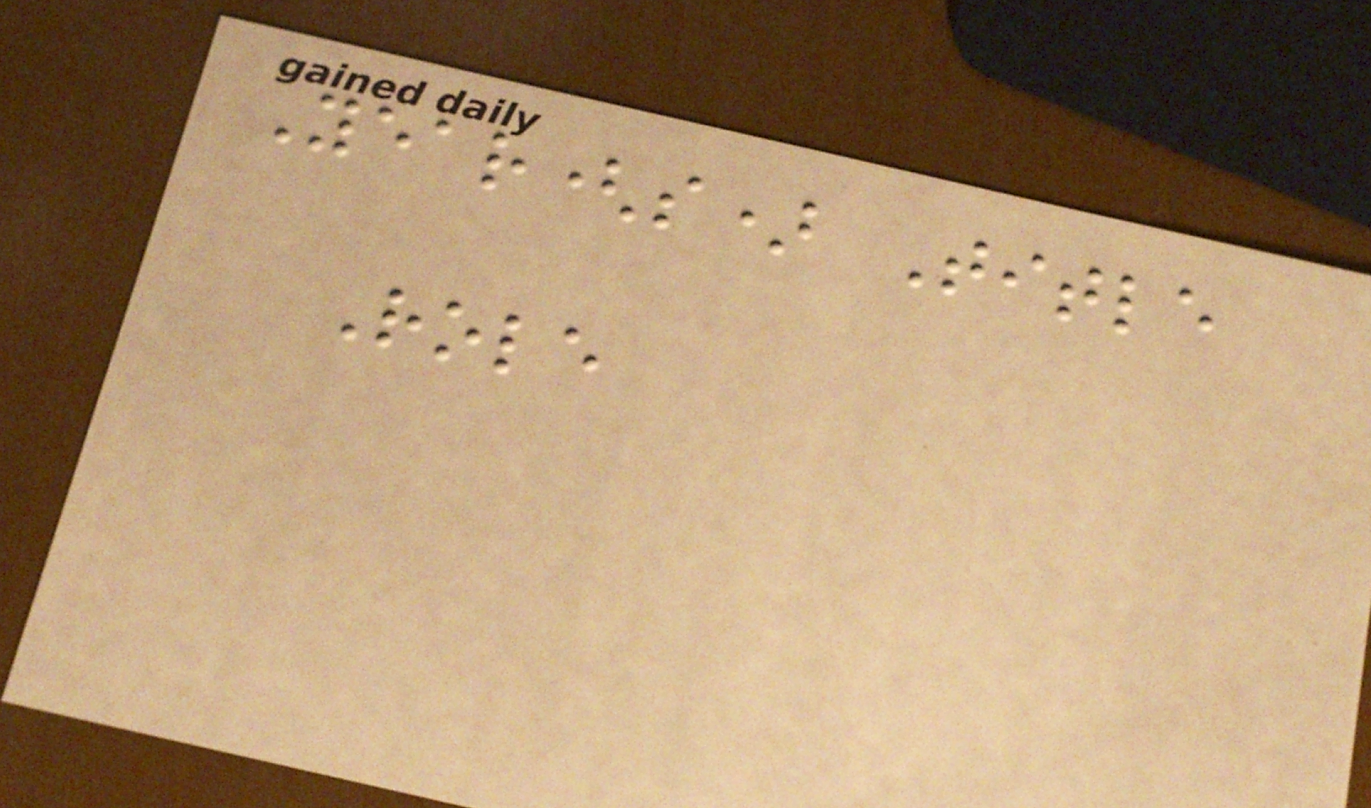Year(s) Title
Role
